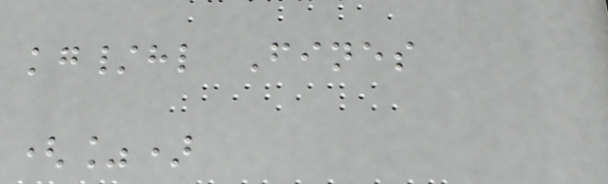kg/hl Fines
(%)
